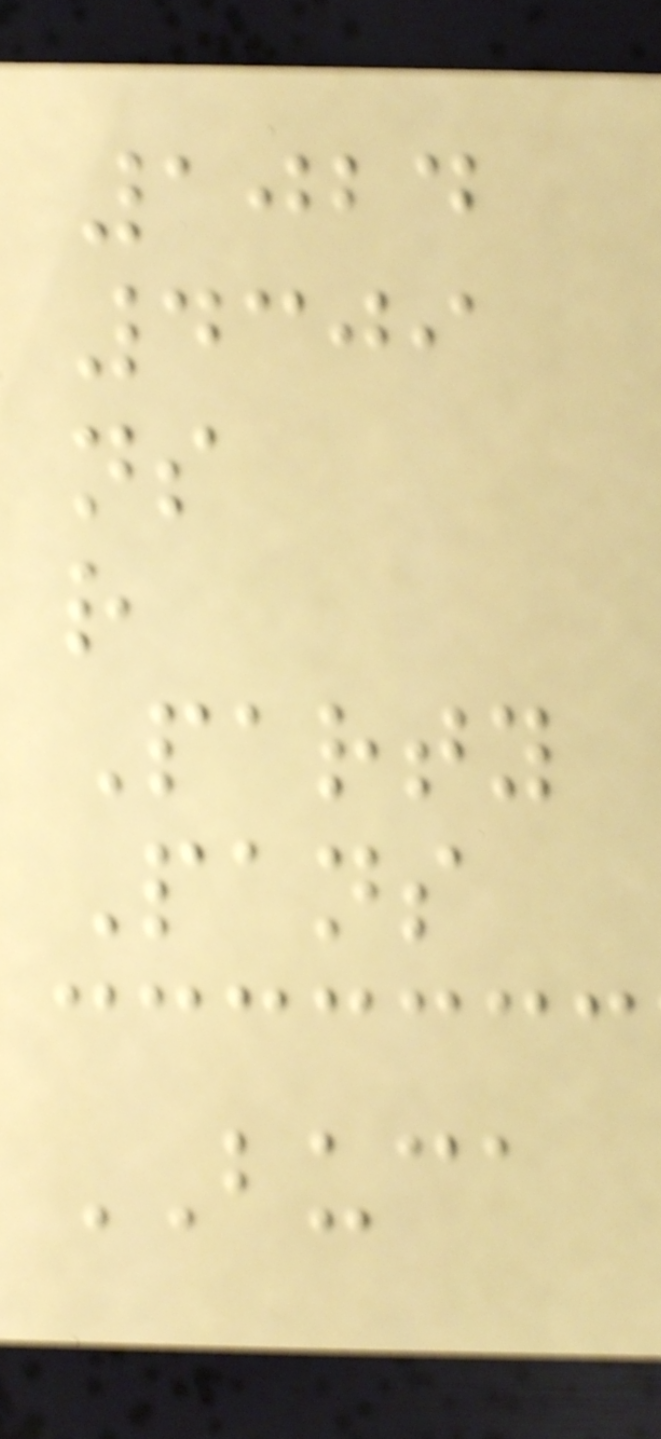1024
4309
ns
r
Party
Pans
BUCA
